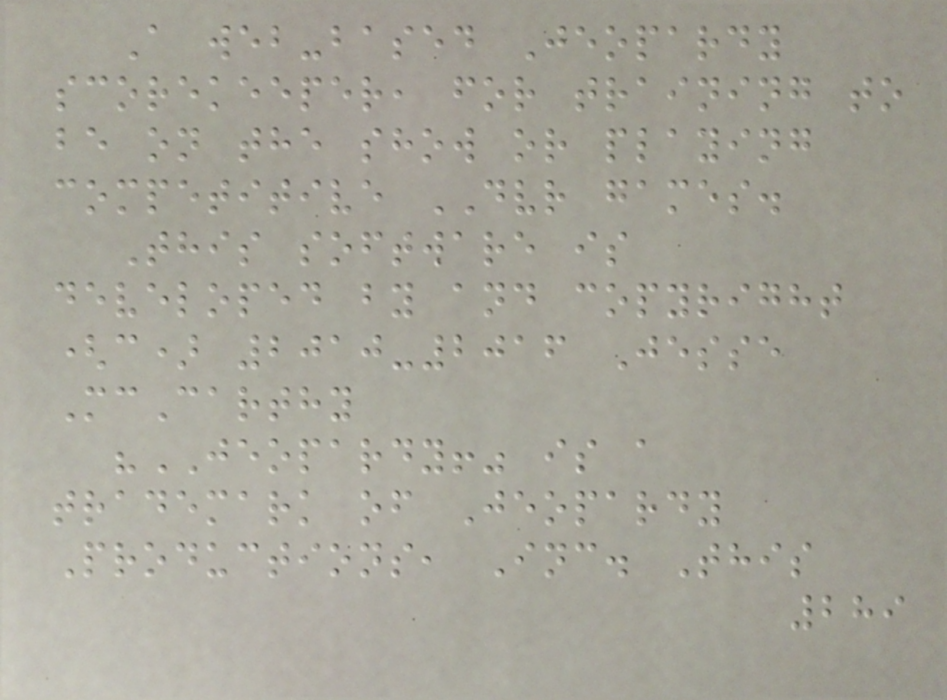A web-based Jeopardy
scorekeeper, for training to
be on the show or playing
competitive DVR games.
This software is
developed by and copyright
(c) 2010-2016 Jesse
McCarthy
"JEOPARDY!" is a
trademark of Jeopardy
Productions, Inc. This
289
